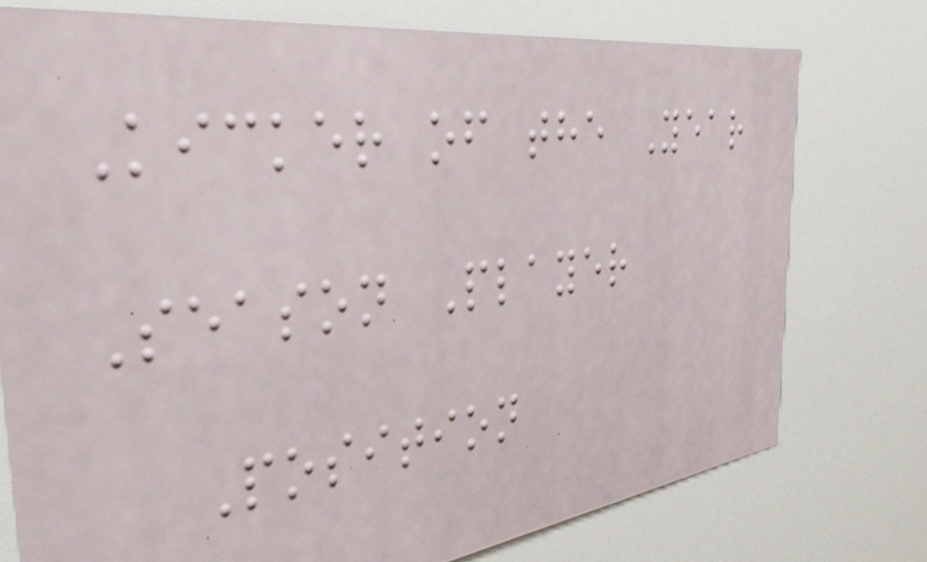Kicker of the Year
Season Player
Position
